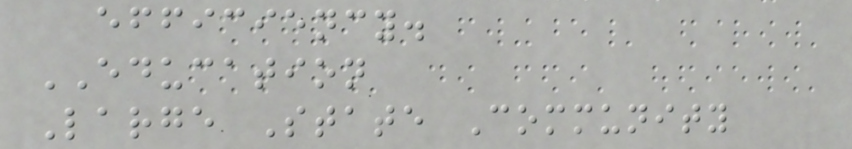efficiency.
EDUCATION
Large State Community
